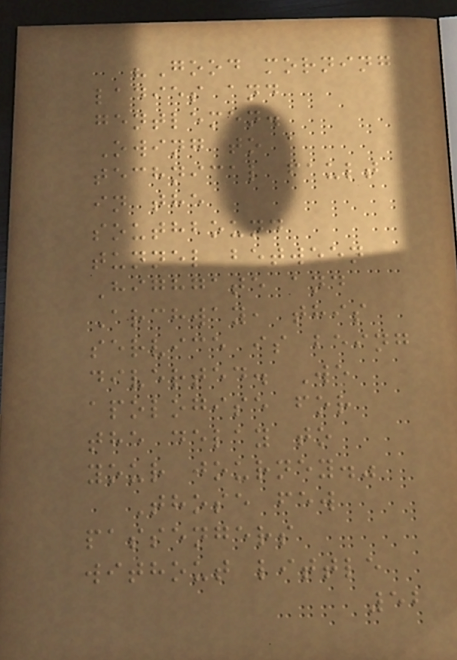"Good morning
ladies and
gentlemen.
Owing to a
technical fault
in the
southbound
tunnel between
Highgate and
Archway, this
service is being
diverted. We
apologise for
the delay to
your journey."
Those few
passengers
without little
52
